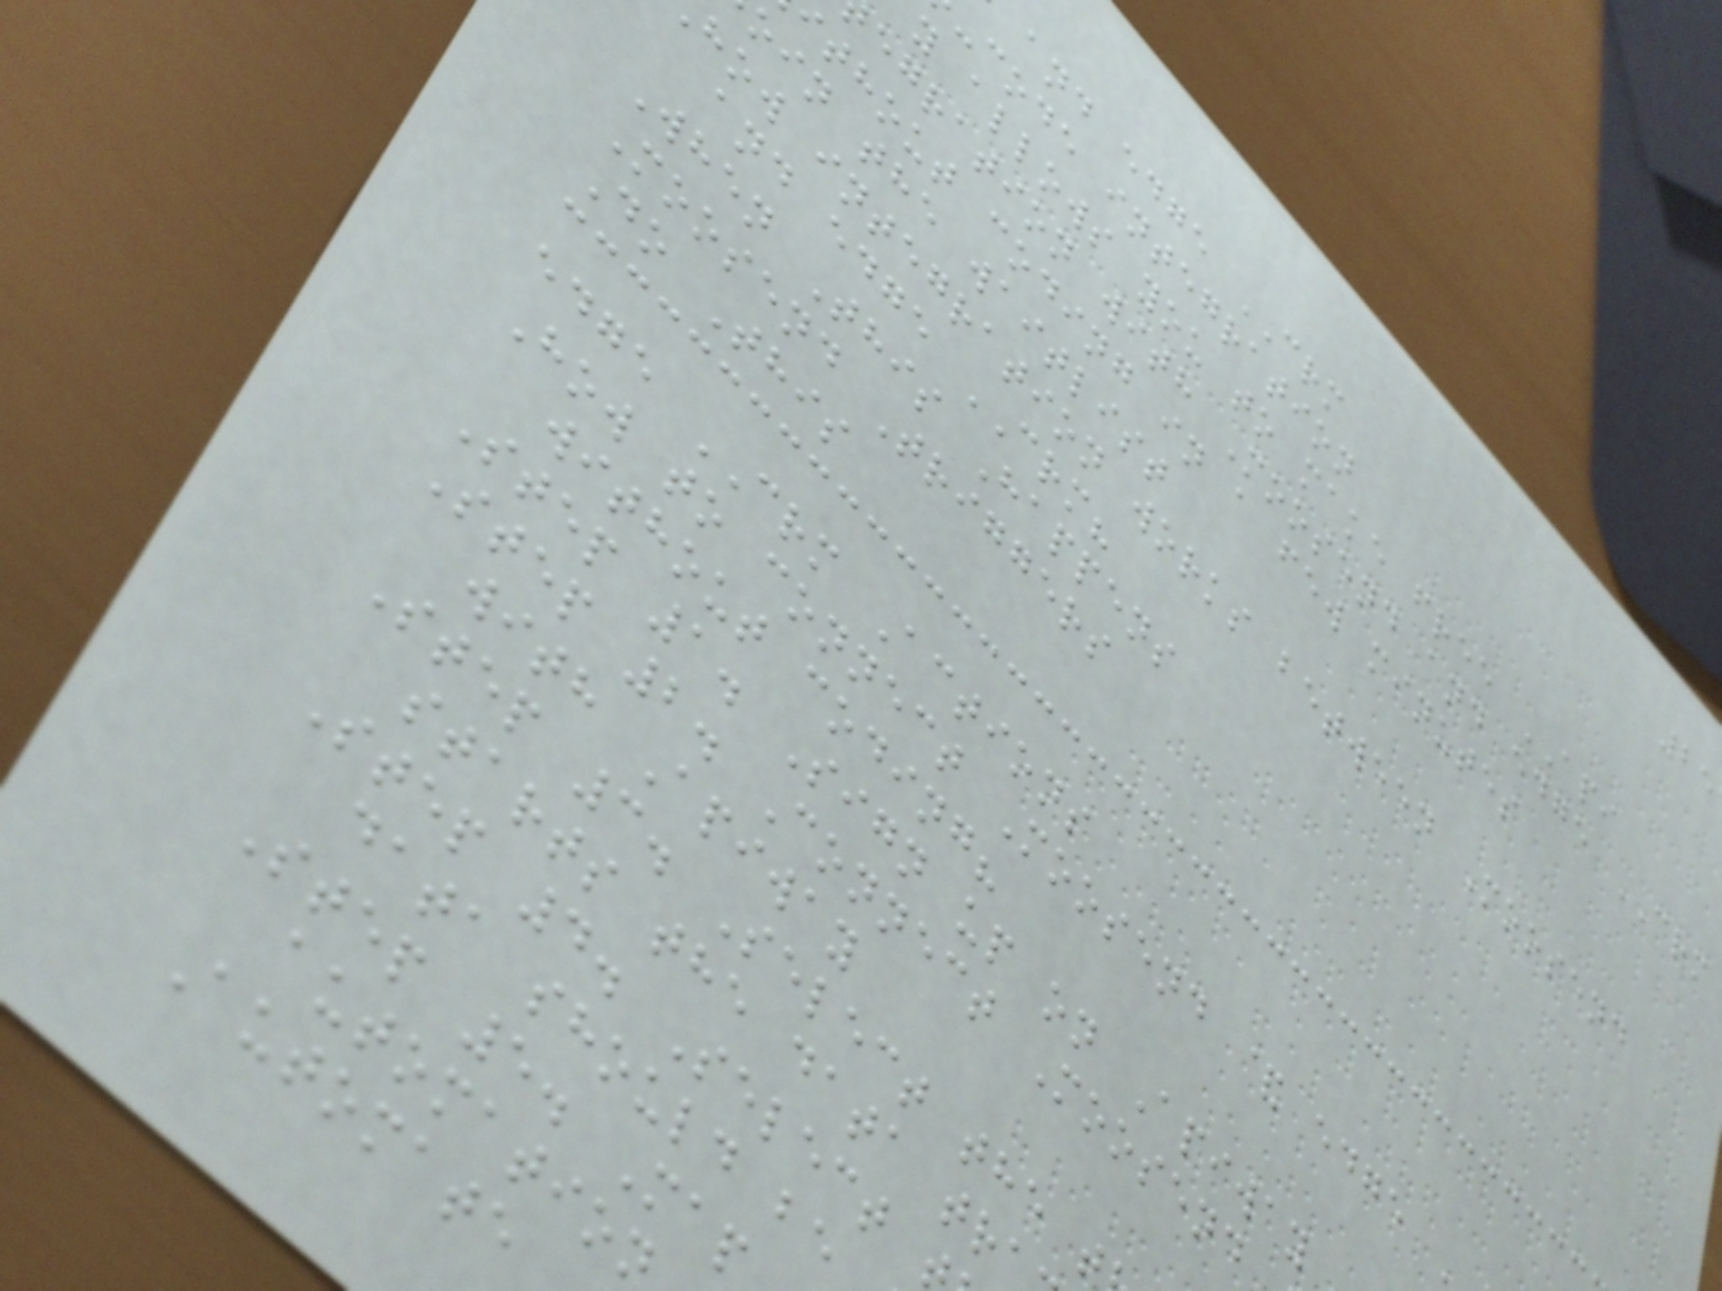and edge CRM
-code integration
y allows you to make free API
egration with Moosend and edge CRM
thout coding in a few minutes
oin the waitlist
how integration works between Moosend
and edge CRM?
When This Happens
Moosend Triggers
Do This
edge CRM Actions
How to connect Moosend & edge
without coding?
Step 1. Sign up on Apiway
Step 2. Connect Moosend
with Apiway
Step 3. Select the t
starts the data tr
Step 4. Select
data should be
Step 5. Map
automation
